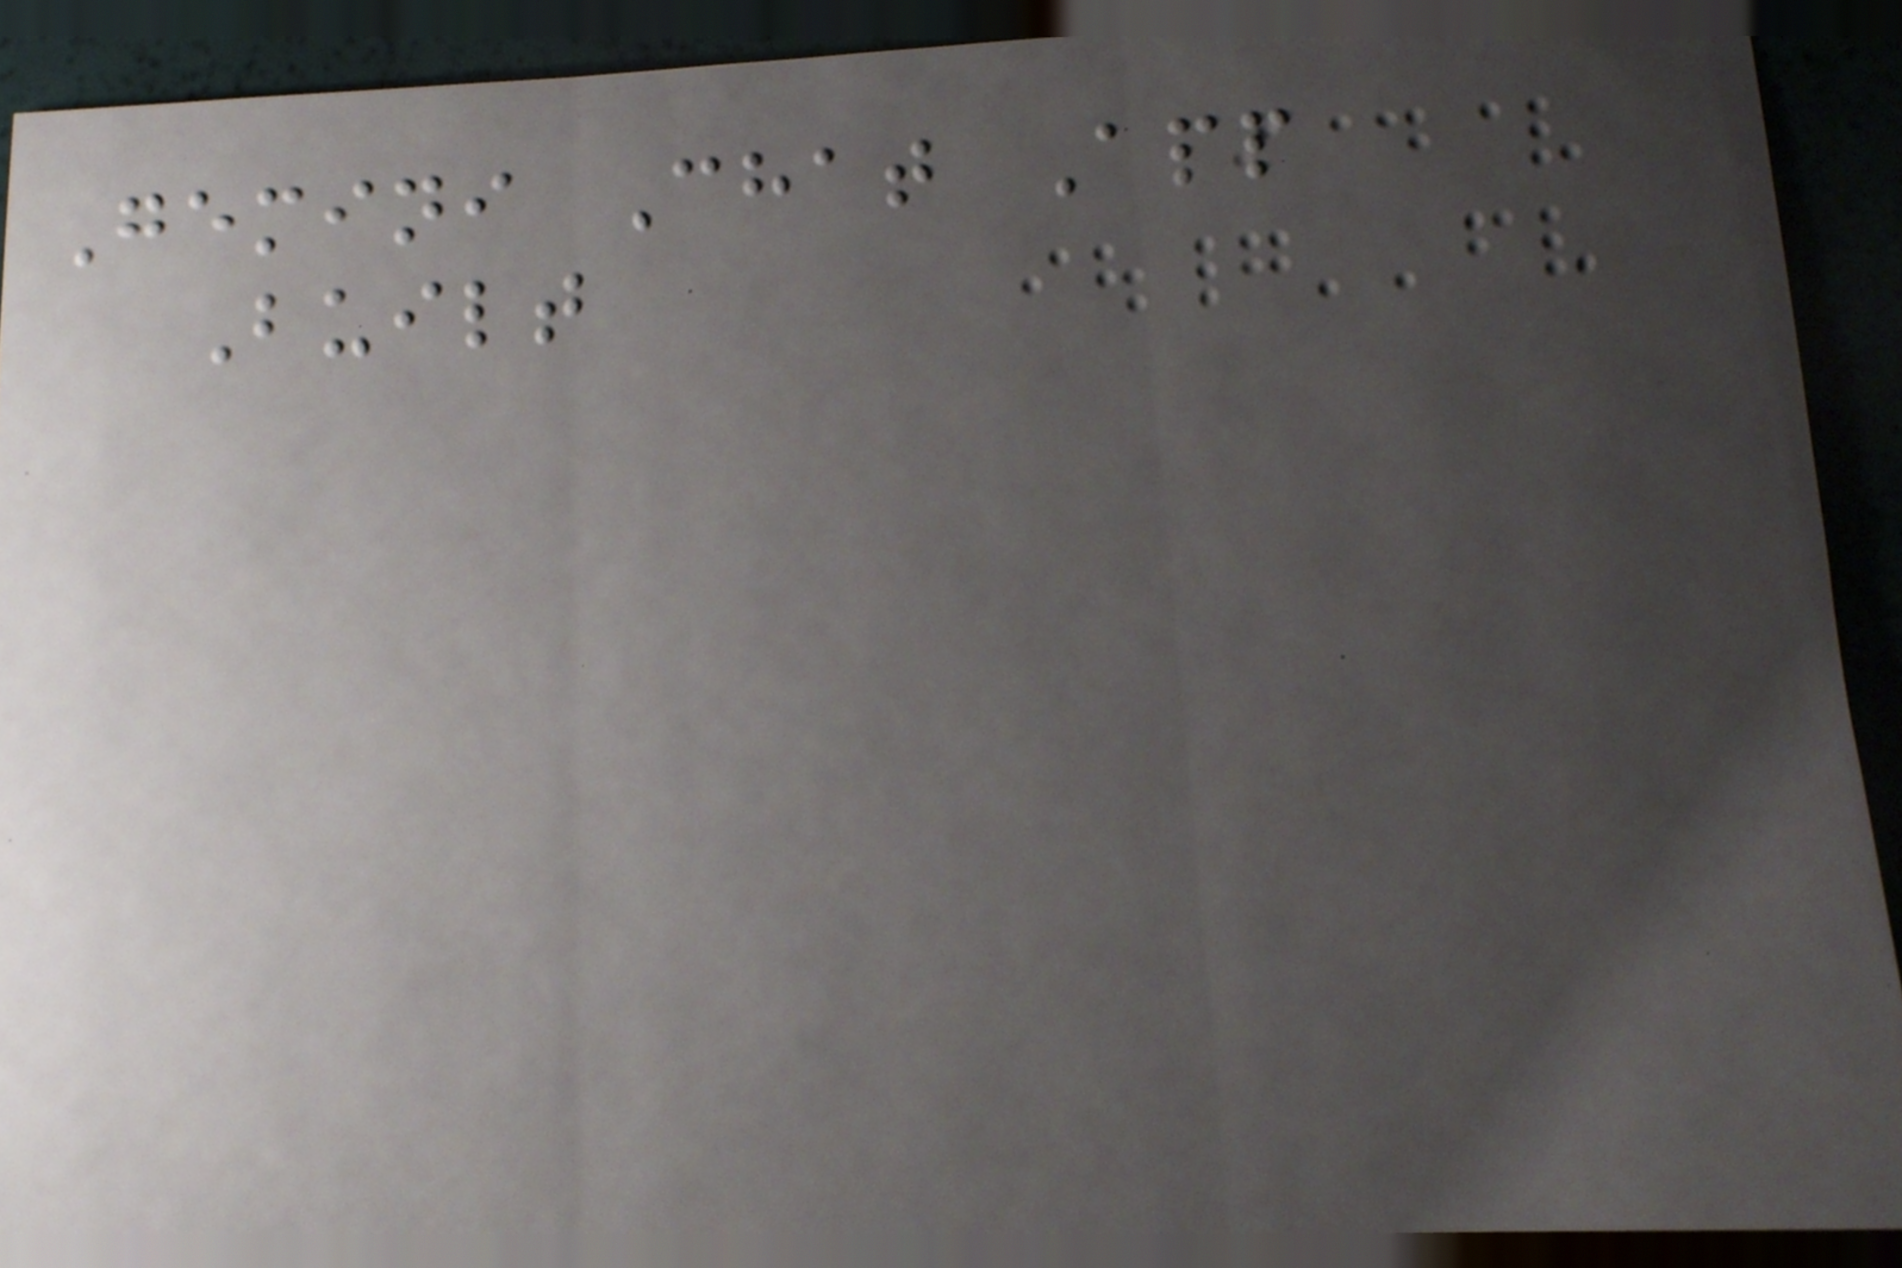Gemini Chat App
Built
